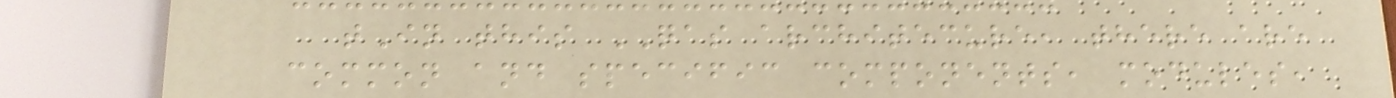tIn this QAS architecure, there are
common and specific components, modules,
